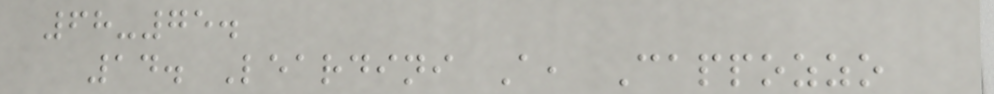68-75.
14. Leardini A, Cappozzo
